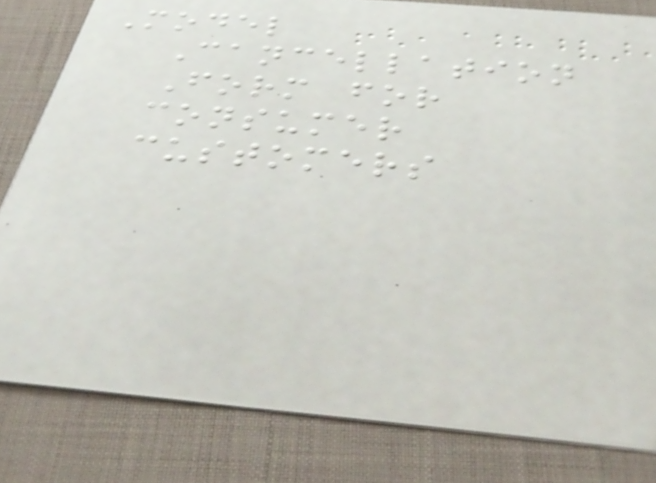Model
Cancellation
Form for
consumer
customers
